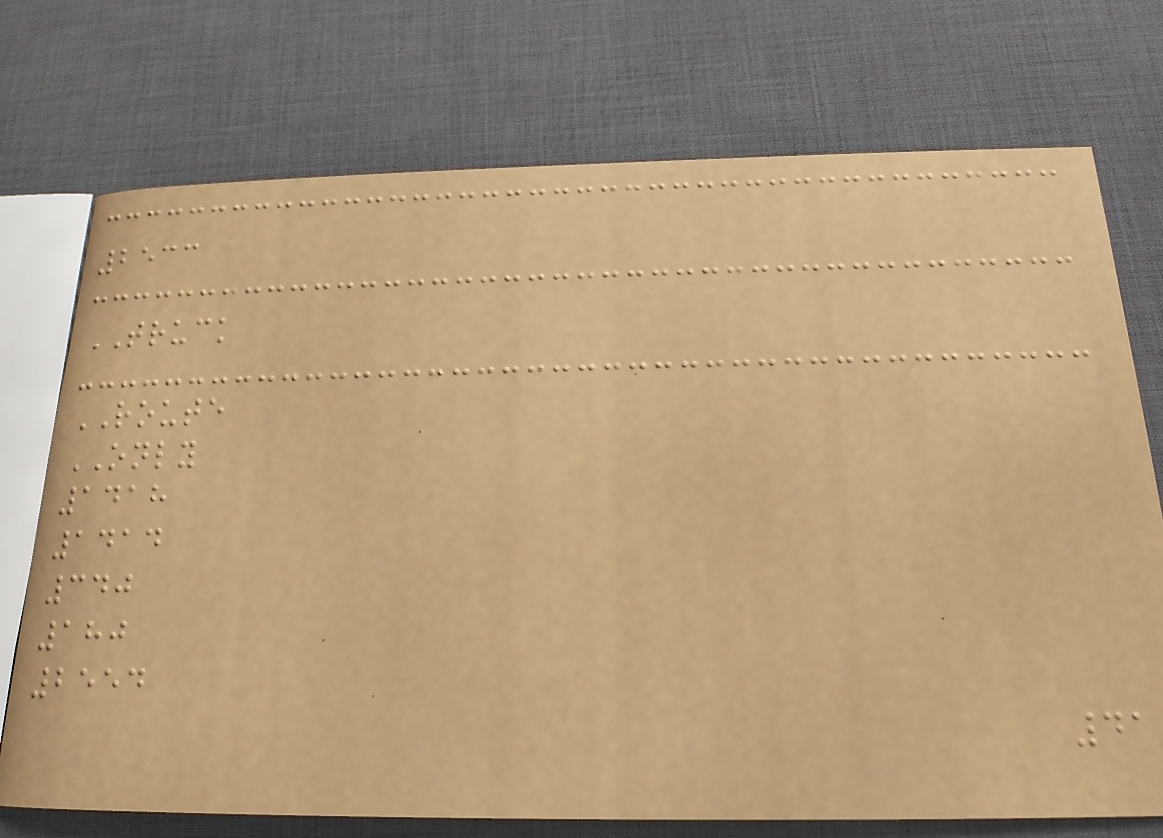2533
TRUCK
ROUTE
ONLY
1418
1414
340
180
2554
41
